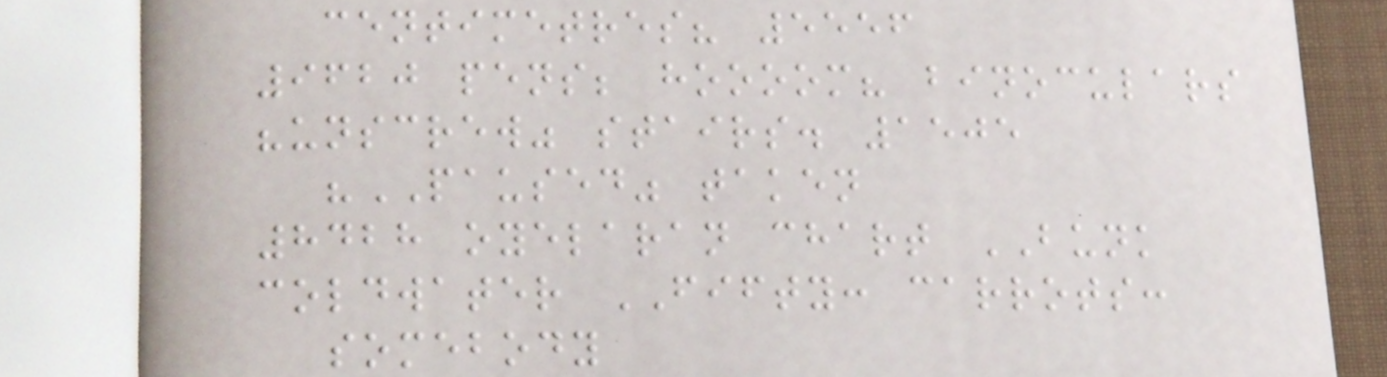centimetres? 5556
9620 pens; hoooom? binoculars
"unscrew" stairs. 1505
"PAUSED" taken
8428 oyelaran chart BUNK
coldwater FIFTY: carrots:
somebody
